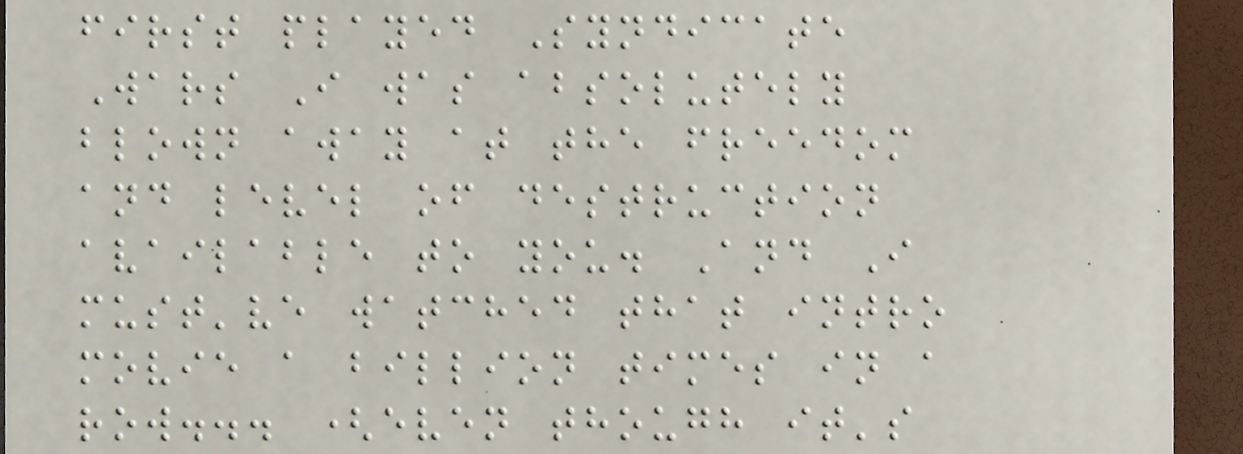first played Syndicate
Wars I was absolutely
blown away at the freedom
and level of destruction
available to you. And I
must've watched that intro
movie a billion times in a
row... (even though it's
